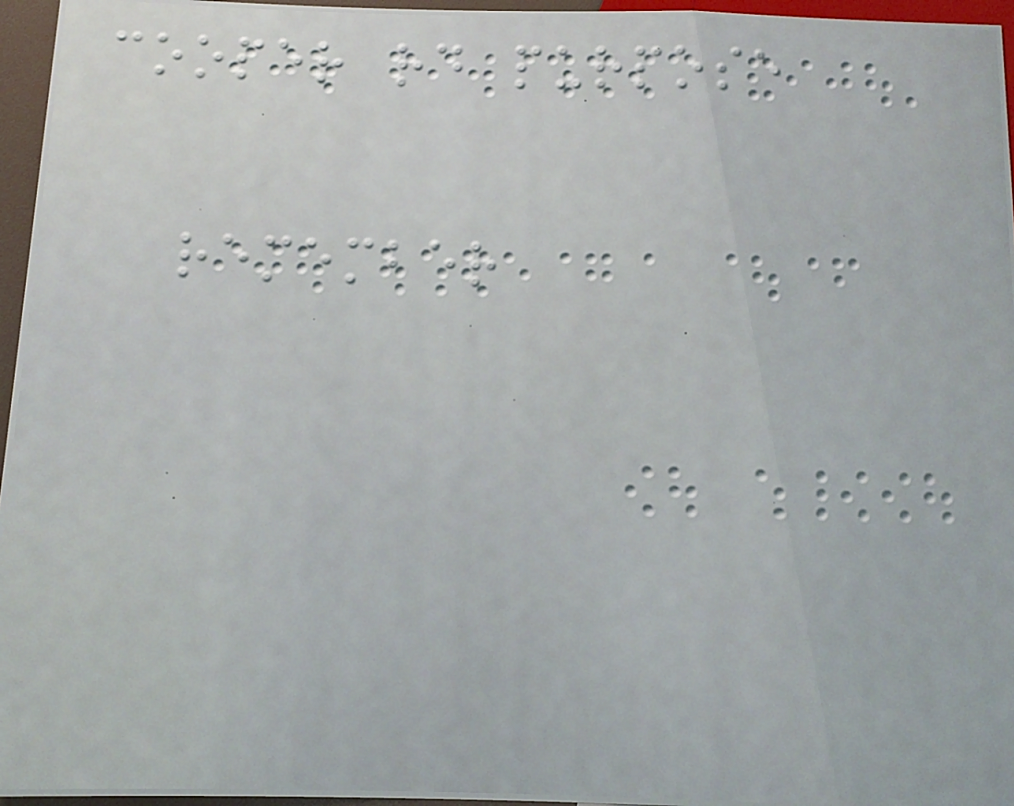cooper rd purpose
remember
